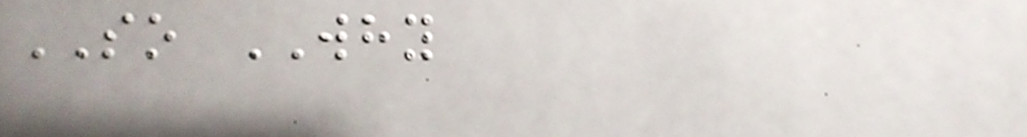SO WHY
